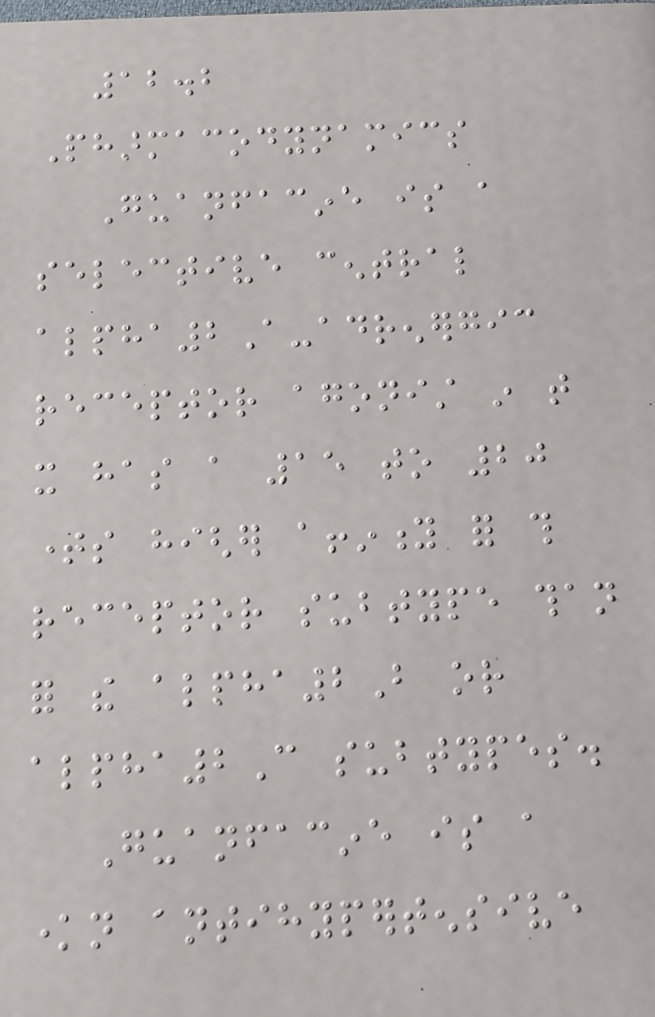12.2
Pharmacodynamics
Guanfacine is a
selective central
alpha2A-adrenergic
receptor agonist in that
it has a 15 to 20
times higher affinity for this
receptor subtype than
for the alpha2B or
alpha2C subtypes.
Guanfacine is a
known antihypertensive
